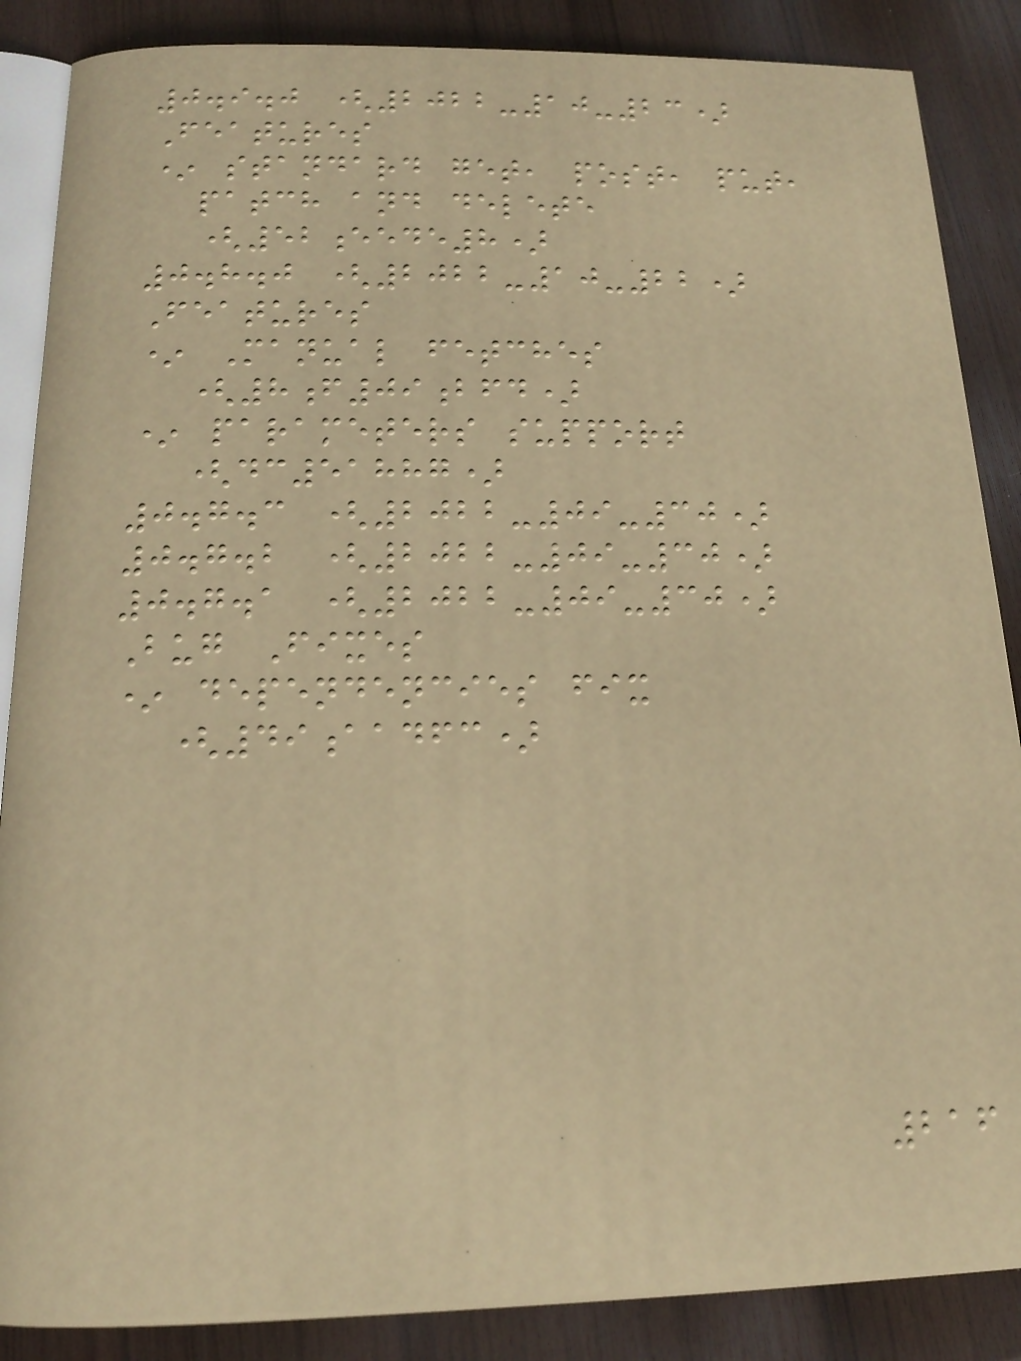0.9.0 (2022-10-23)
Features
* standard get, post, put,
patch and delete
(52eede8)
0.8.0 (2022-10-22)
Features
* Manual fetches
(8f09bfd)
* parameters support
(dc51887)
0.7.3 (2022-09-30)
0.7.2 (2022-09-30)
0.7.1 (2022-09-30)
Bug Fixes
* dependencies fix
(49aadfc)
216
